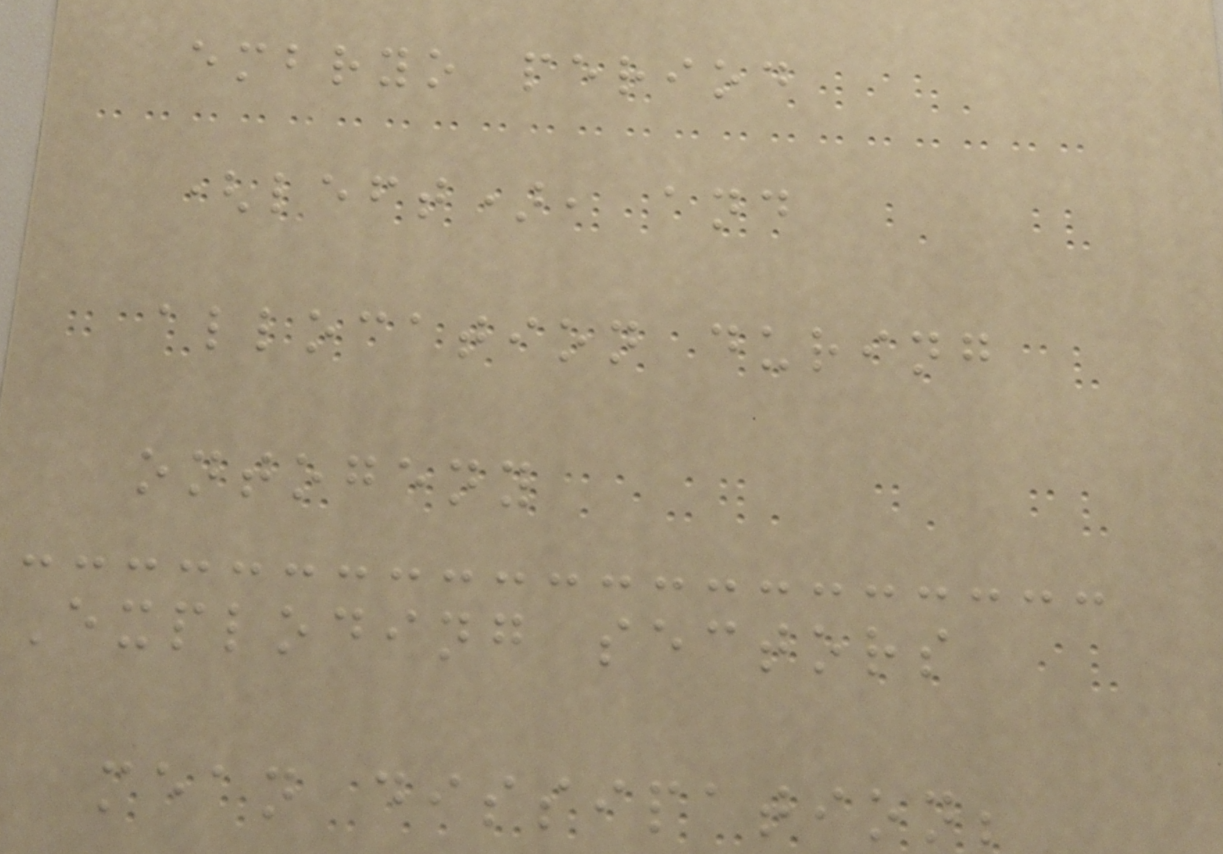embryo period
(left), and
allocation during
ontogeny
Exploding sectors
mean dissipation;
